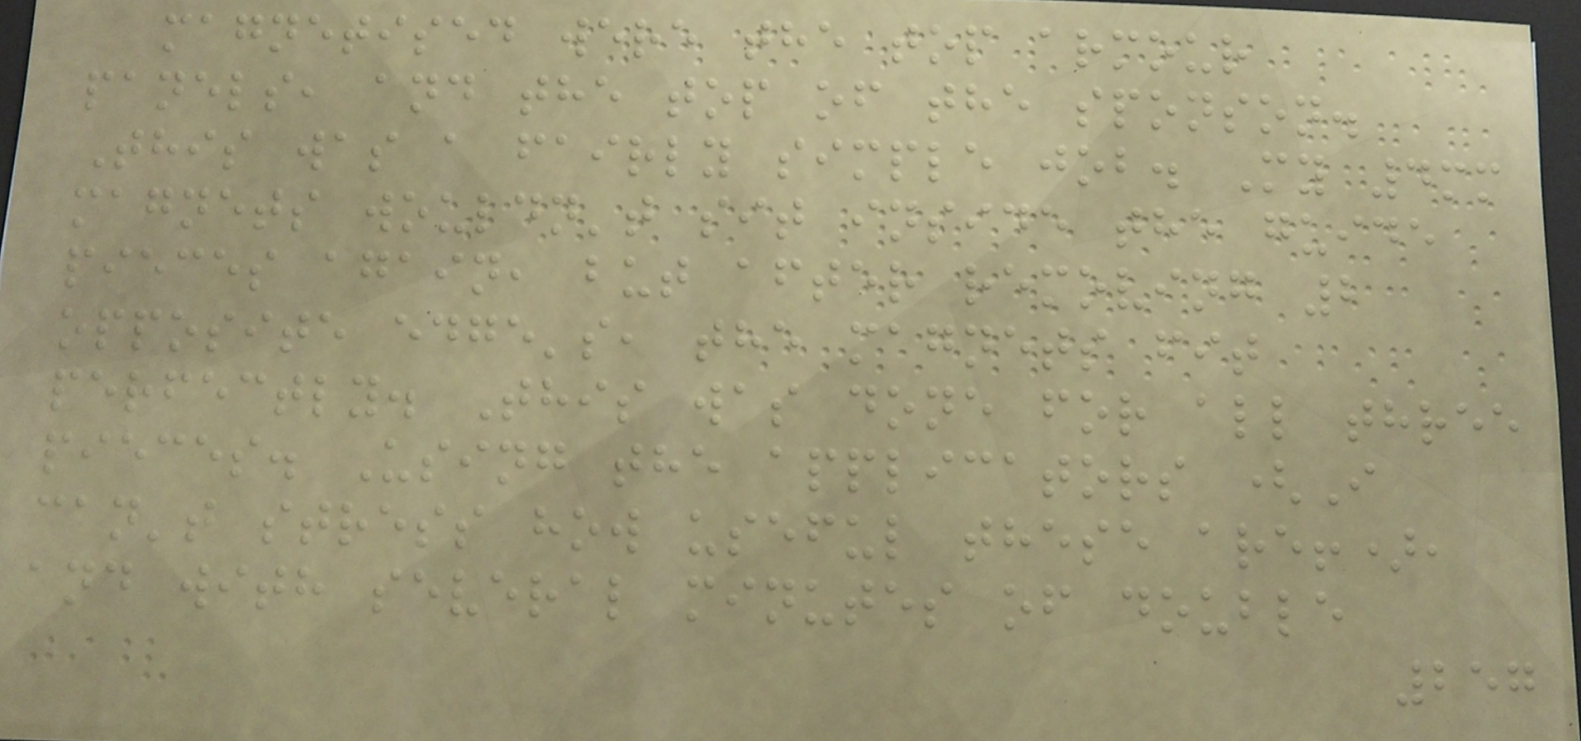magnetised were the top armour
panels, and the top of the sponson.
This was a fairly simple job. My 4mm
magnets wouldn't sit inside the guide
pieces again, but after removing 2
opposite edge's, the magnets fit
perfectly. This was done for all three
pieces. Using the applicators (I
can't stress how useful these are!),
and with several minutes of double
257
